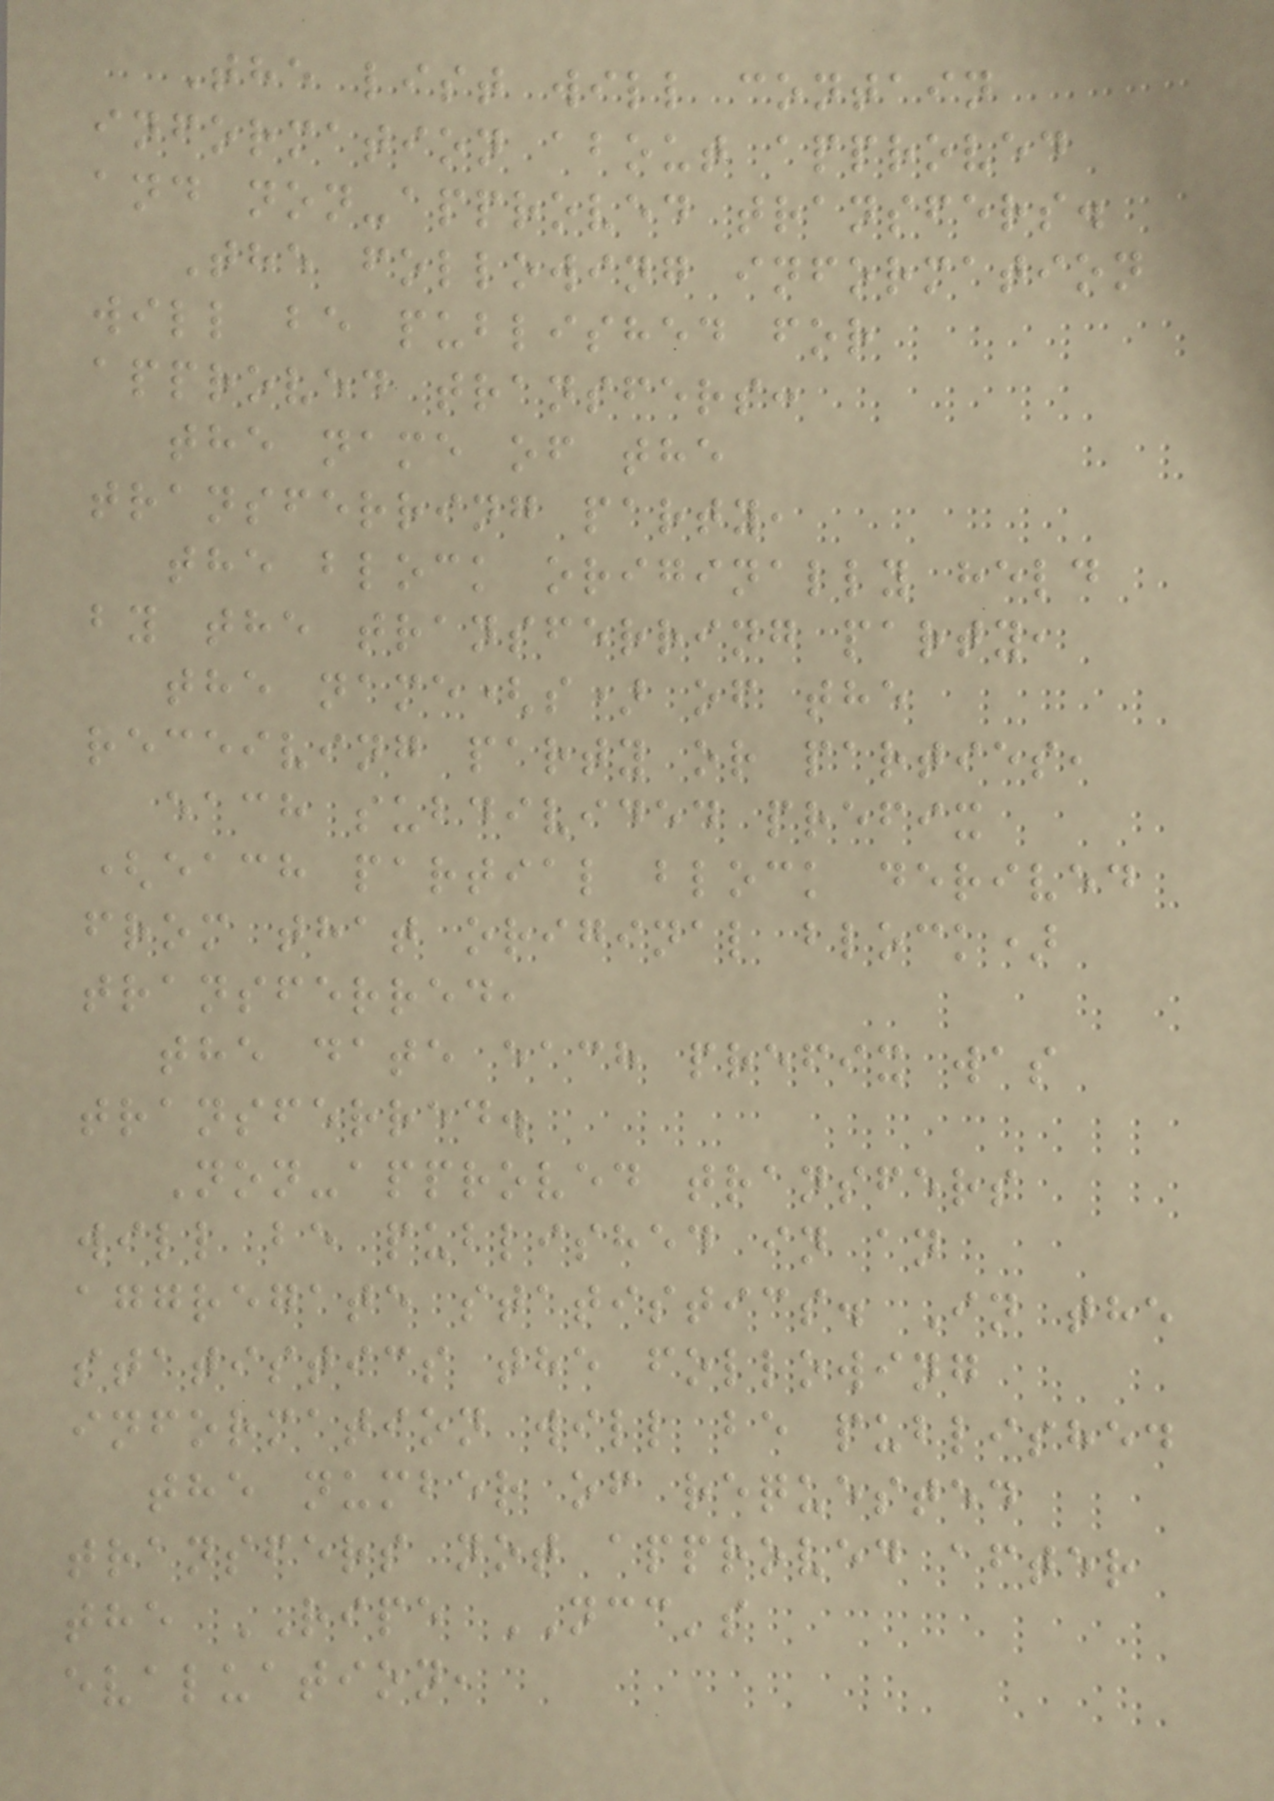The list will contain
information about approved
and non-approved transfers.
The following information
will be published for
approved transfers:
the name of the
transferring party,
the block originally held
by the transferring party,
the name(s) of the
receiving party or parties,
each subdivided prefix
(each partial block derived
from that original block)
transferred,
the date each prefix was
transferred.
Non-approved transfers
will be published in an
aggregate statistics. In the
statistics the following
information will be published
the number of requested
transfers not approved after
the RIPE NCC's
evaluation,
